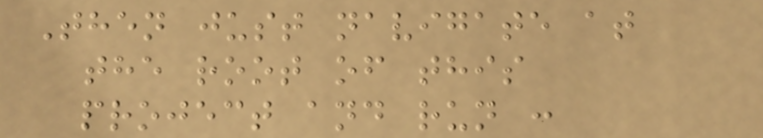Then just navigate at
the root of this
project and run :
